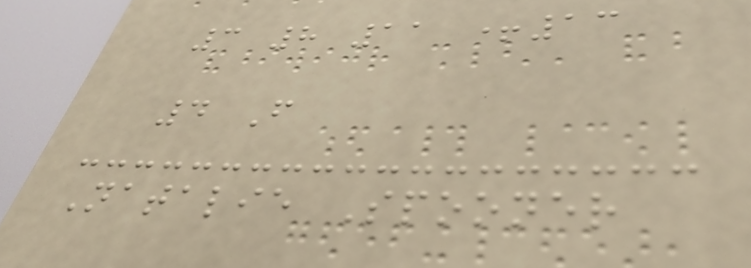3 8 11 +13
4 F
Natalie Spooner
